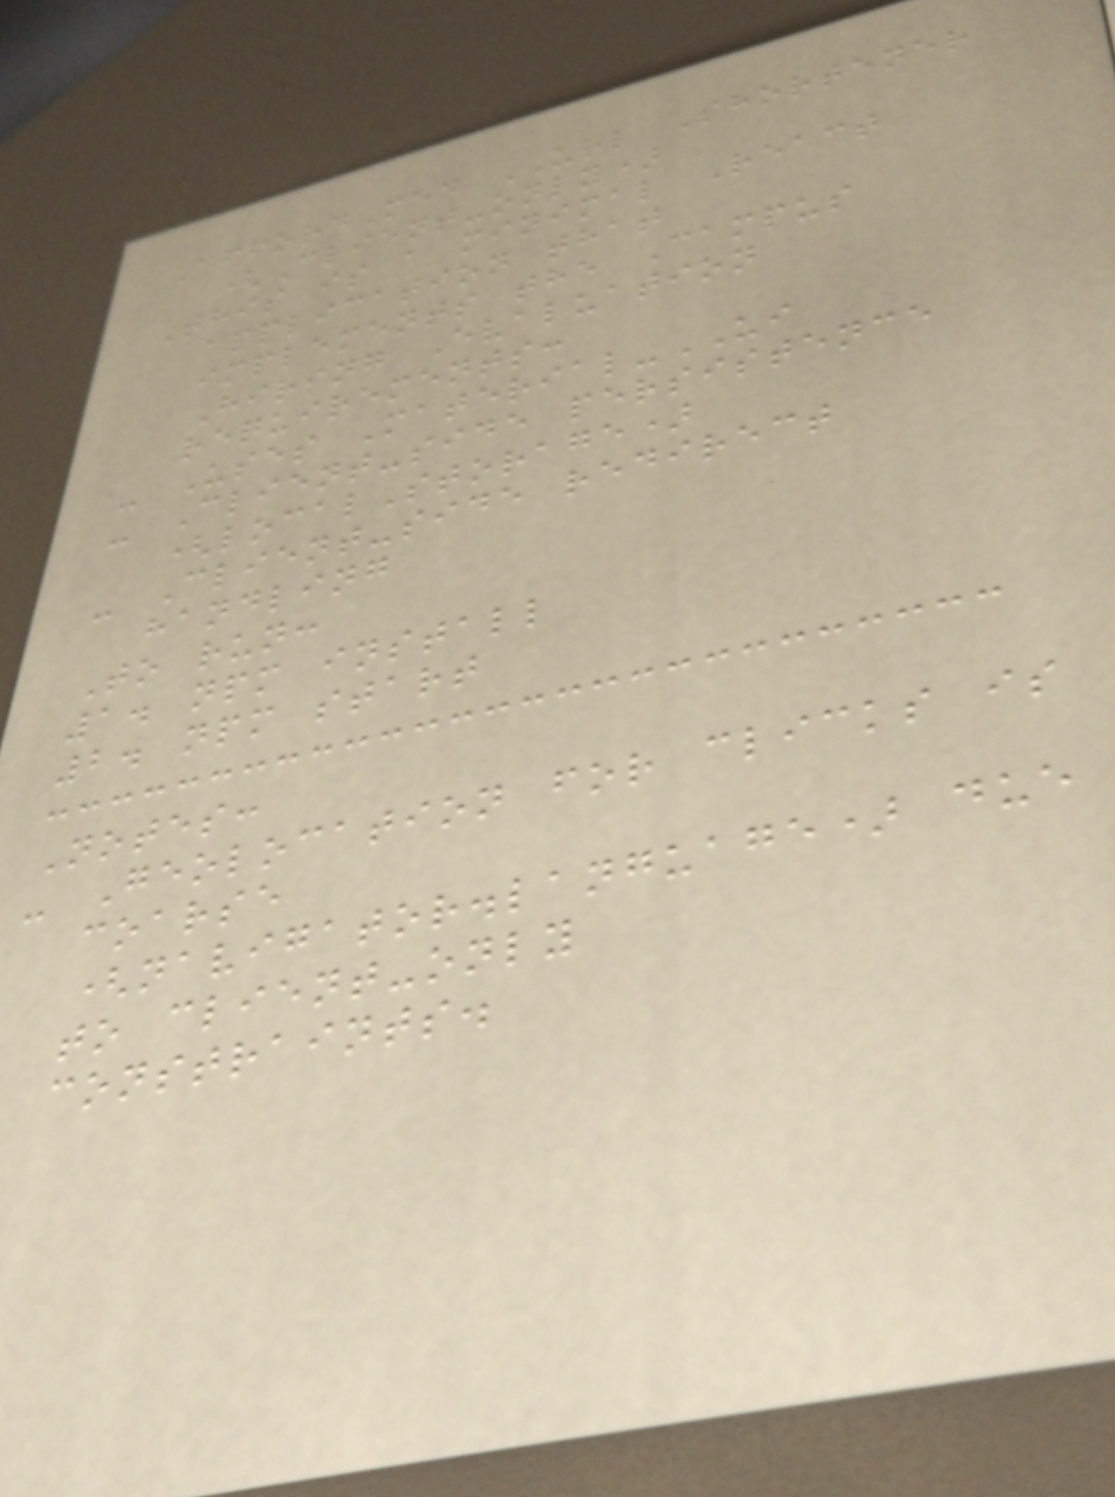AffordMed URL Shortener
(Client-only)
This is a minimal React
application that
implements the Campus
Hiring Evaluation
requirements:
- Uses Material-UI
- Client-side persistence
(localStorage)
- Client-side redirect
handling
To run:
1. npm install
2. npm start
Notes:
- Geolocation for clicks is
coarse
(navigator.language) due
to client-only
constraints.
